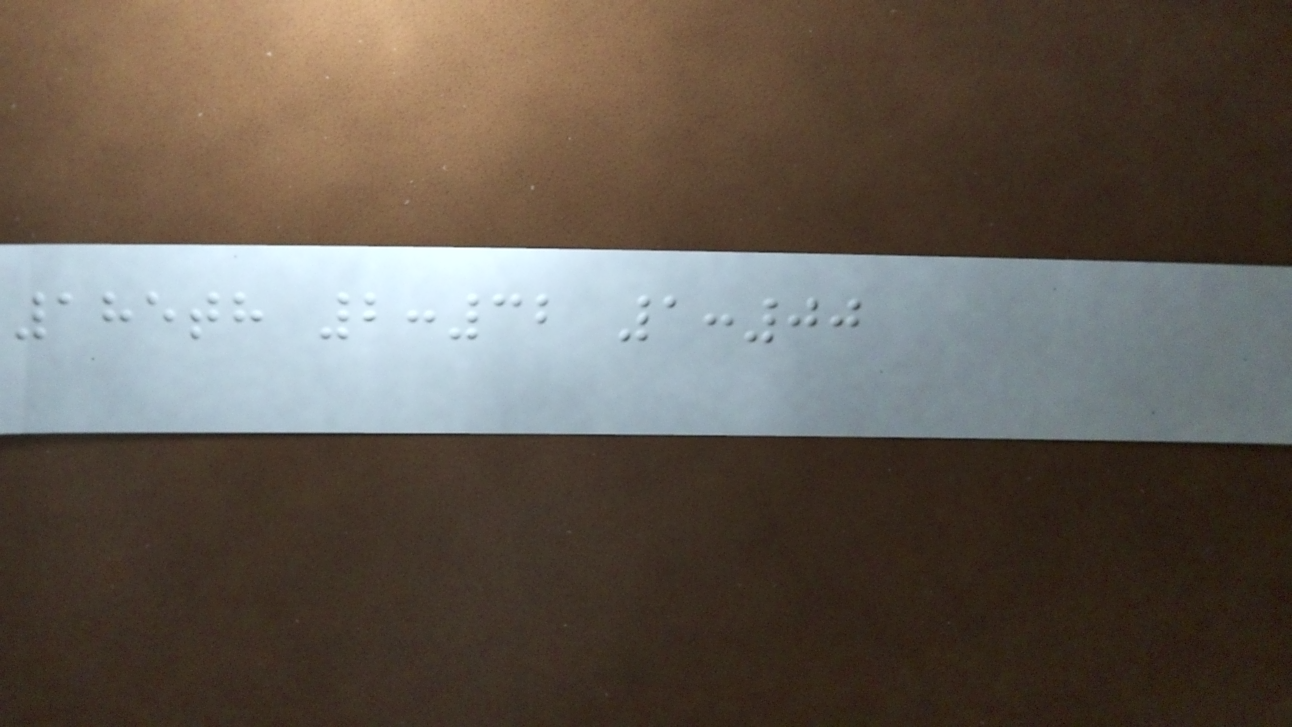185th 2:32 1:00
